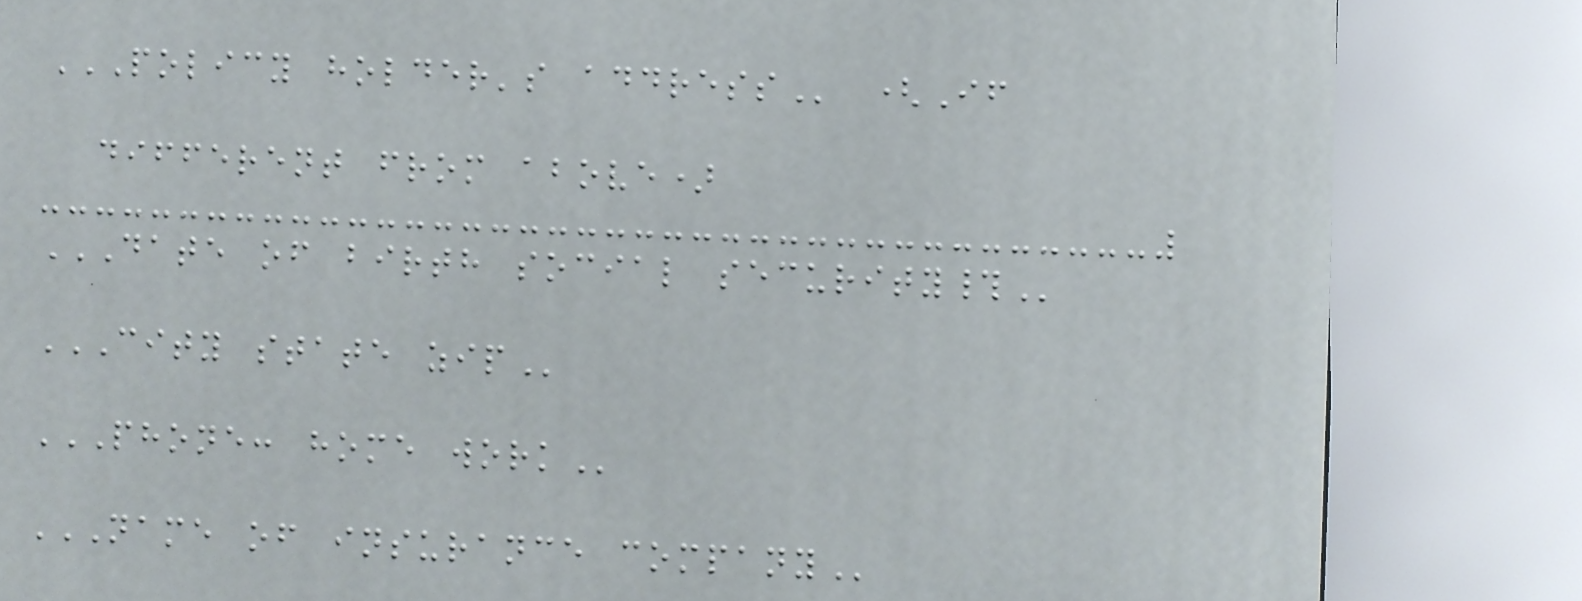POLICY HOLDER'S ADDRESS (If
different from above)
DATE OF BIRTH SOCIAL SECURITY#
CITY STATE ZIP
PHONE: HOME WORK
NAME OF INSURANCE COMPANY
